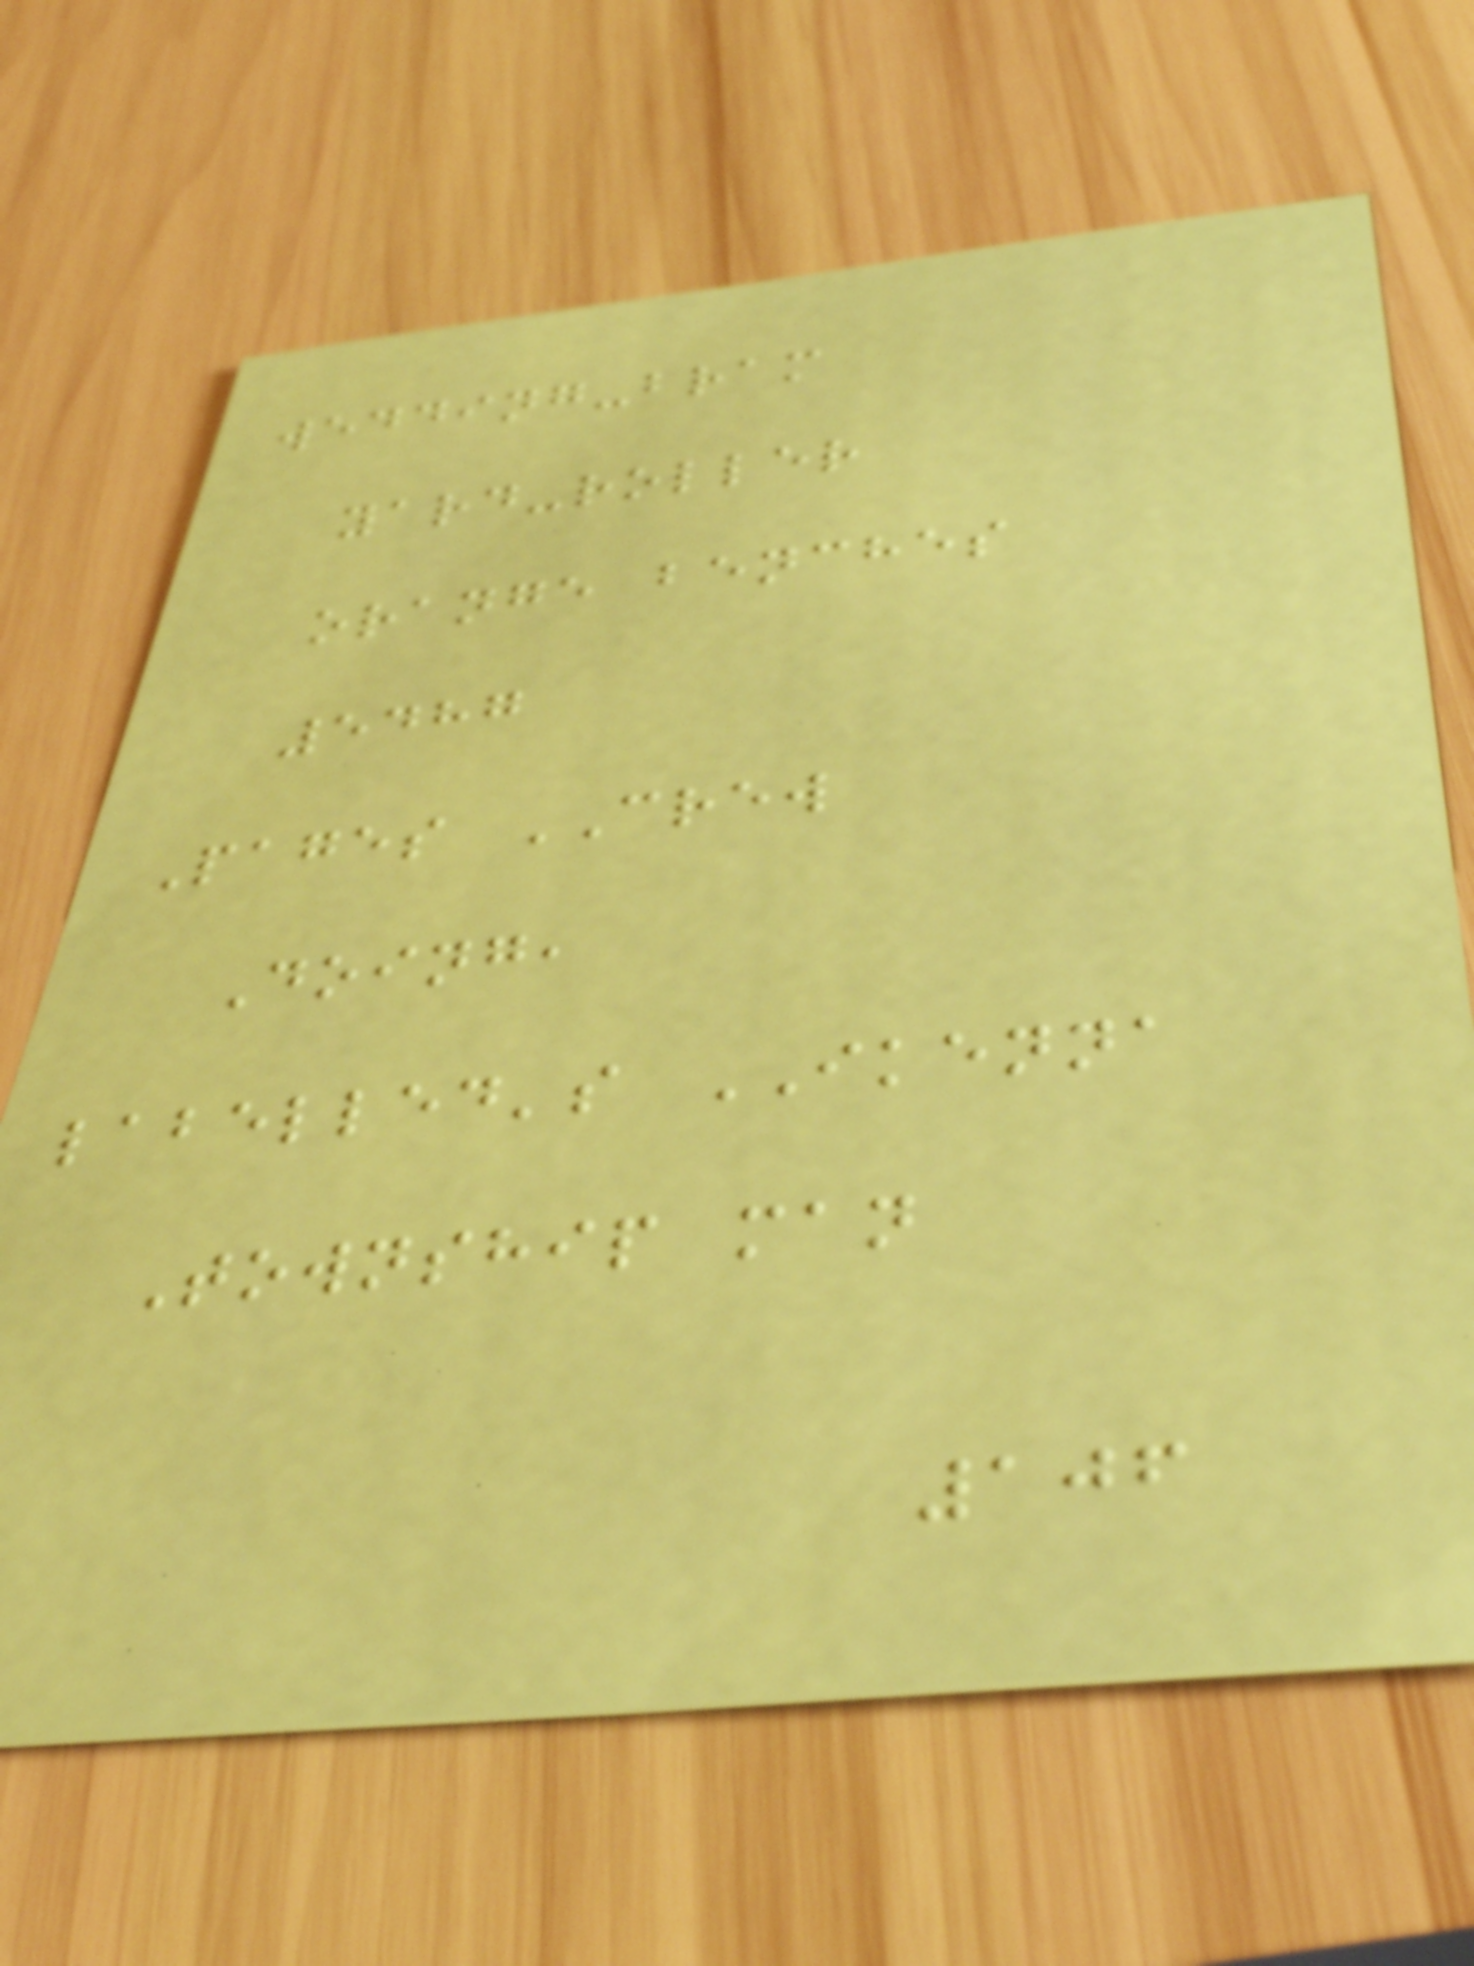wedding-bram
yard-roller
orange benches
5487
Pages CREW
Doing,
labelled's IKENNA
Township man
106
